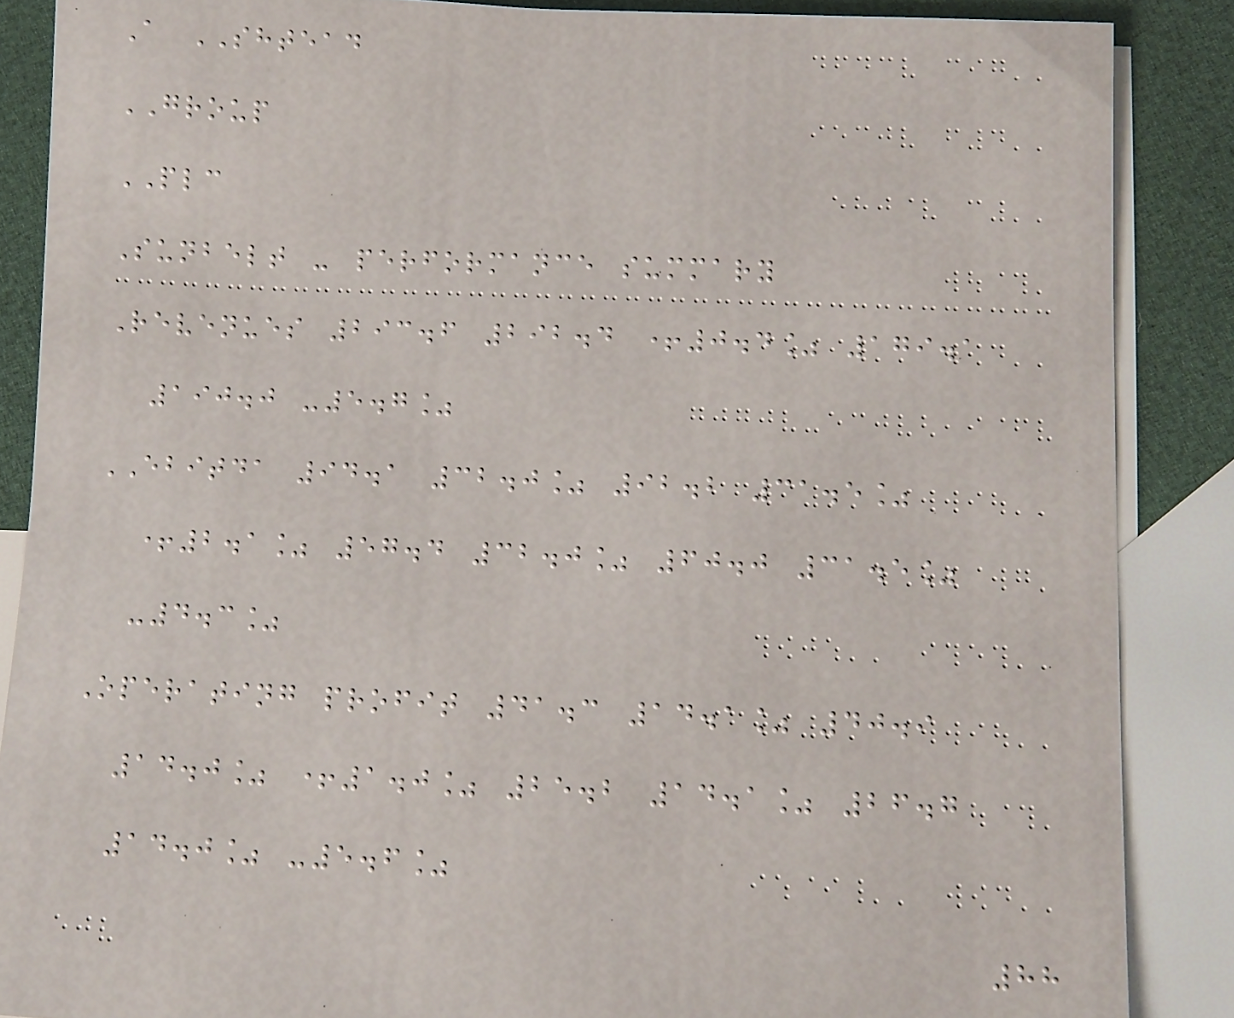A SHTEAD
GROUP
PLC
Sunbelt - performance summary
Revenues 293.6 292.4 +0.4% 179.1
190.0 -5.7%
EBITDA 94.1 32.0% 92.2 31.5%
+2.1% 57.4 32.0% 60.0 31.5%
-4.3%
Operating profit 41.3 14.1% 40.9
14.0% +1.0% 25.2 14.1% 26.7
14.0% -5.6%
88
